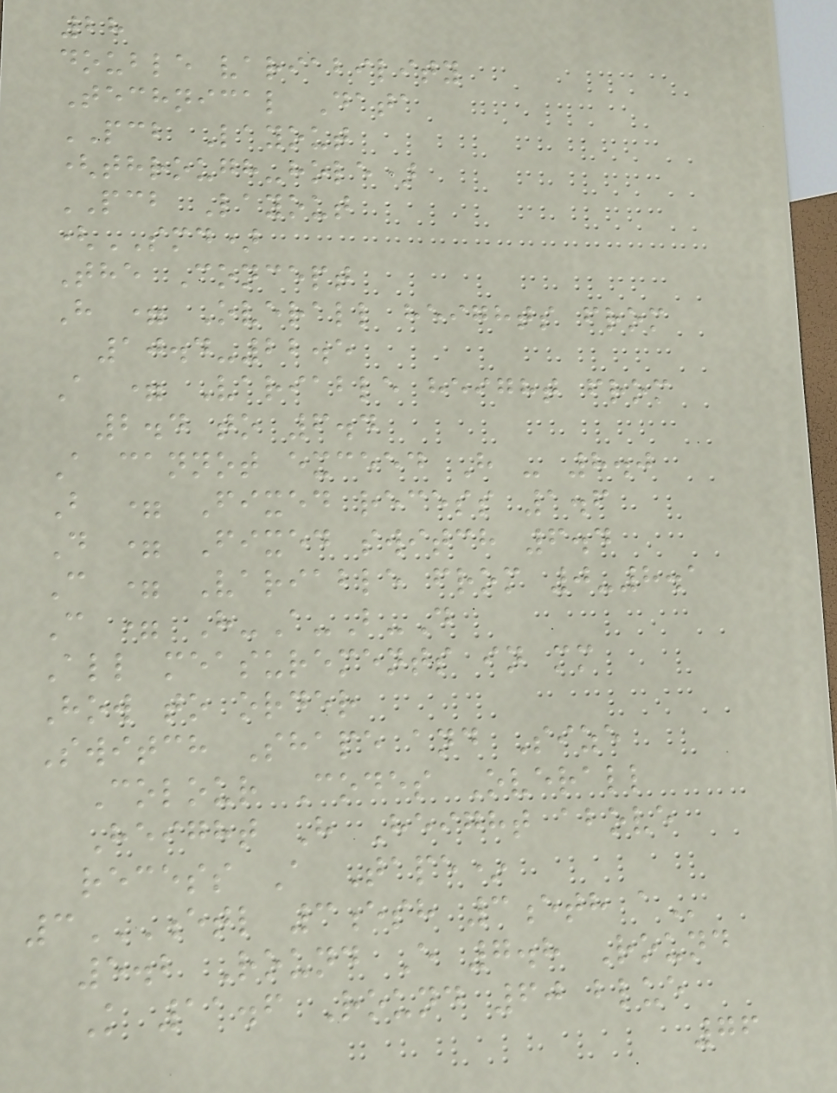28
double variability
Technical Data
PCB Layout
(through-hole)
PCB Layout
(SMD)
The Concept
H = Overall heights from
10.4-22.5
A = Variable height from
2.4 to 6.4
A cannot exceed H - 8.0
B = Fixed recess 1.6
D = Fixed switch 6.4
C = Variable from 0-8.1
C = H-A-B-D
All measurements in mm
How to order
Switch Shape and Size
Colour Codes Overall
Height H Height above
recess A Tape*
3ETL 3ESH 3ETH A
5.2 Round E 7.8 Round
K 11.6 Round 60 blue
76
